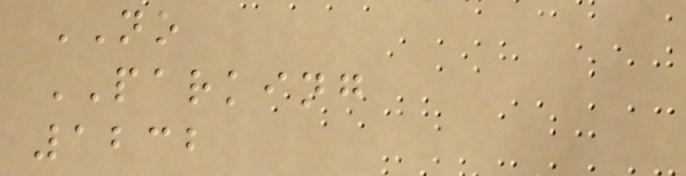NO
PARKING
1232
